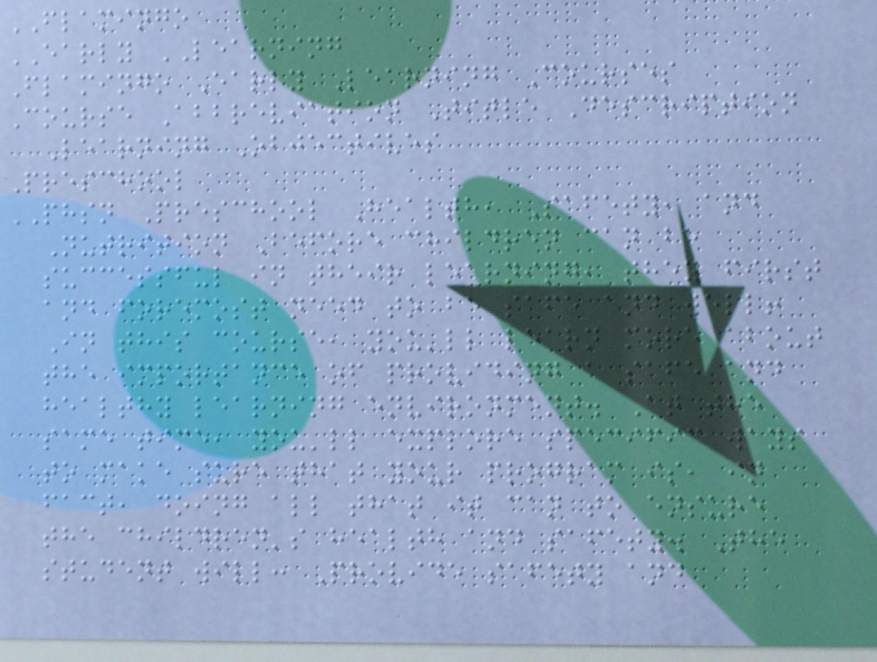FLAMINGO
EARLY LEARNING
Flamingo Early Learning Courses
Course Abbreviation Title Description
Learning Objectives
Preschool
PHSN Preschool Health, Safety, and
Nutrition Before children can be
successful in their learning, they first
and foremost need to be safe and well!
In this course, you'll learn more about
the importance of providing a safe and
healthy learning environment. At the
same time, you'll explore specific ways
to make sure that your program is, in
fact, doing all that it can to ensure
the children's health and safety. The
student will: Provide safety and
